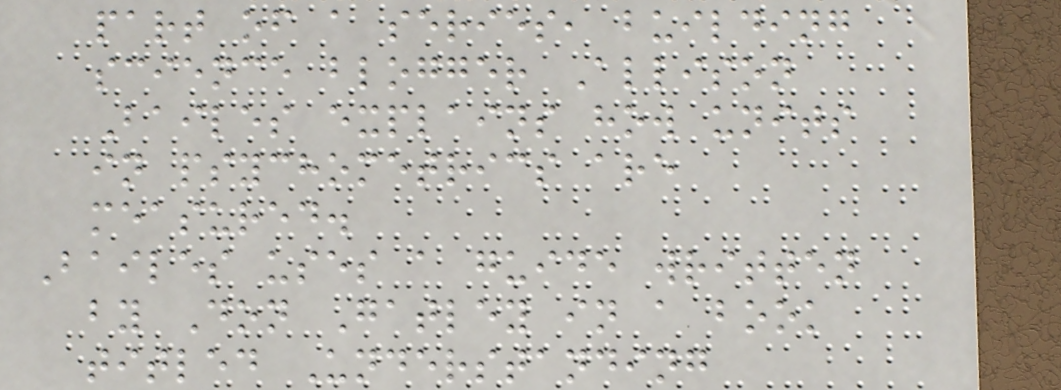part of a series, building
science blogger Allison
Bailes explains how units
in psychometrics are
measured.
Bailes uses a guide written
by Don Gatley in a book
titled Understanding
